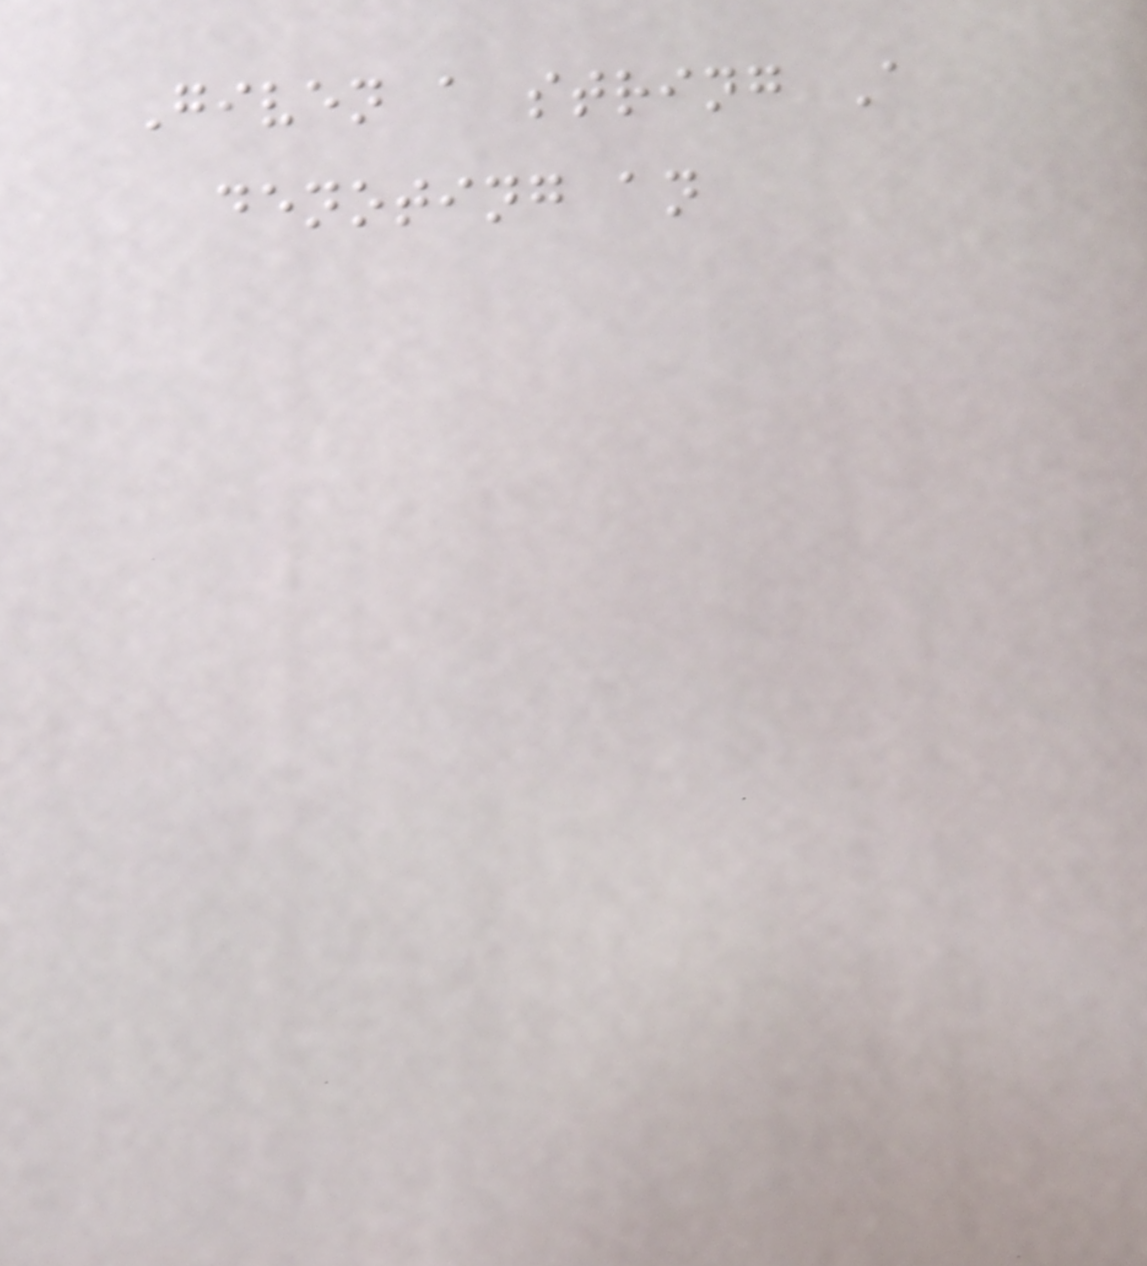Given a string A
denoting an
